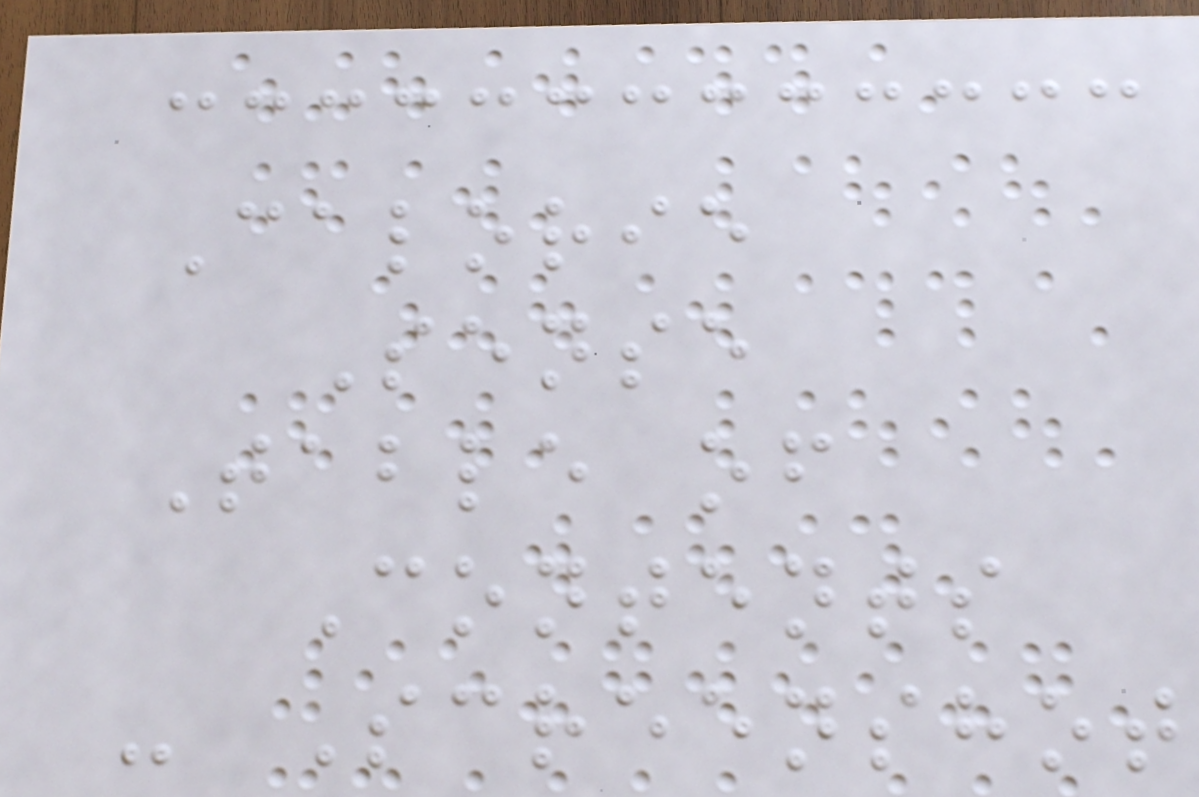Calorie
Sense
Table of
Contents
- Screenshot
